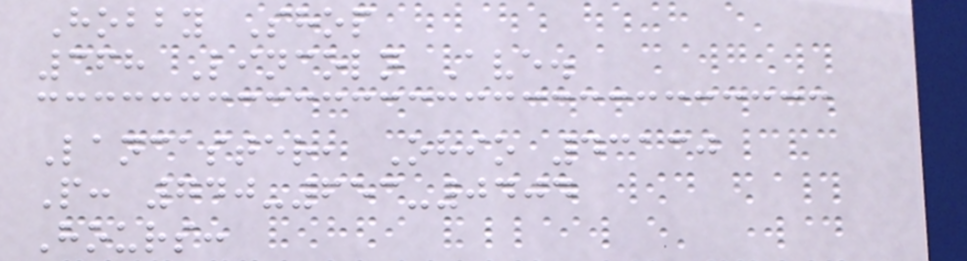Hobby Shop
368 Lincoln Ave.
Lancaster, Ohio 43130
P: 740-653-0404
Hours:
